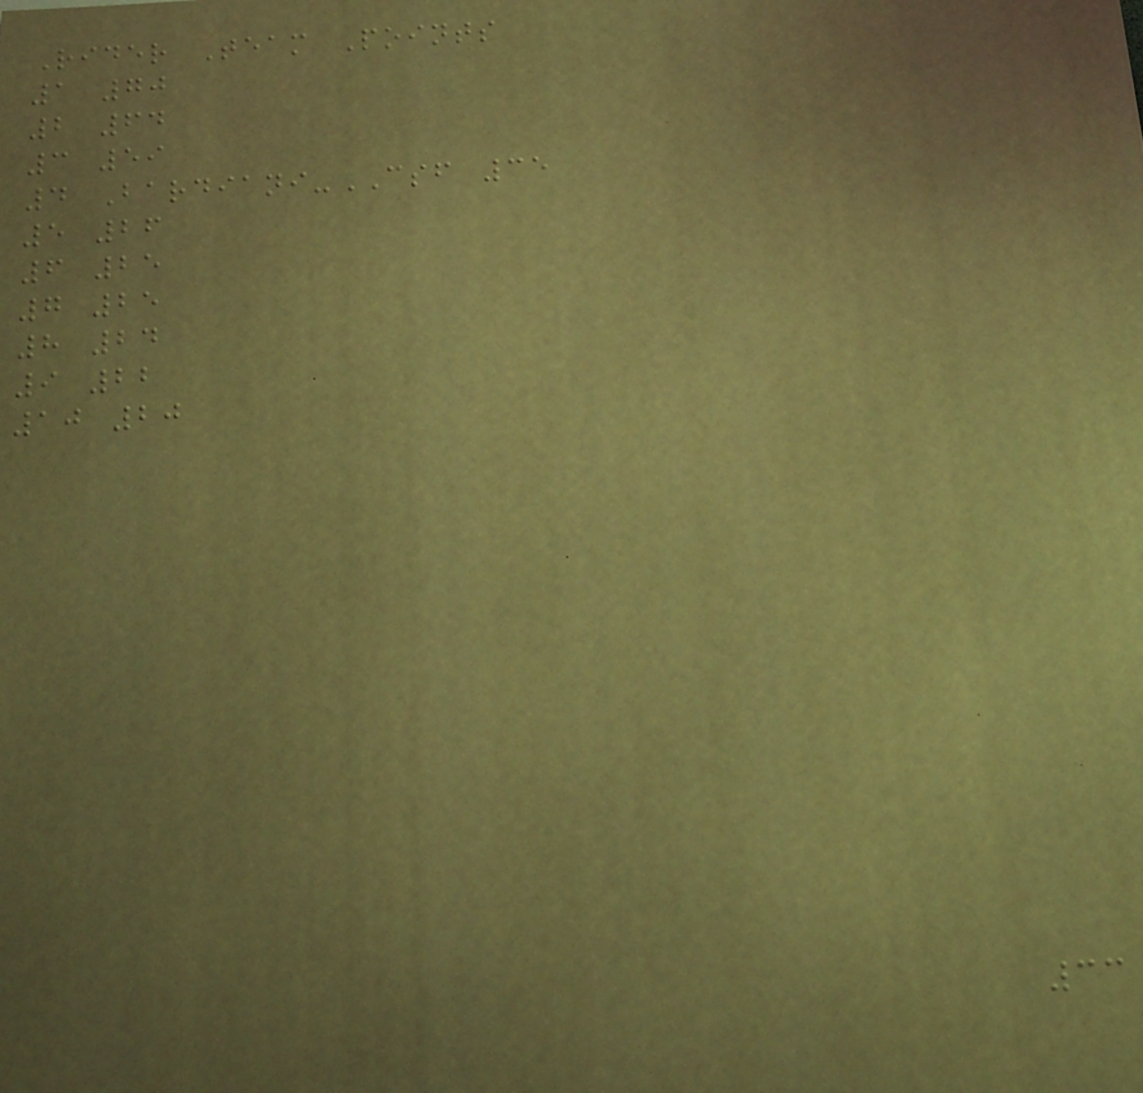Rider Team Points
1 70
2 64
3 59
4 Bardiani-CSF 35
5 26
6 25
7 25
8 24
9 22
10 20
33
